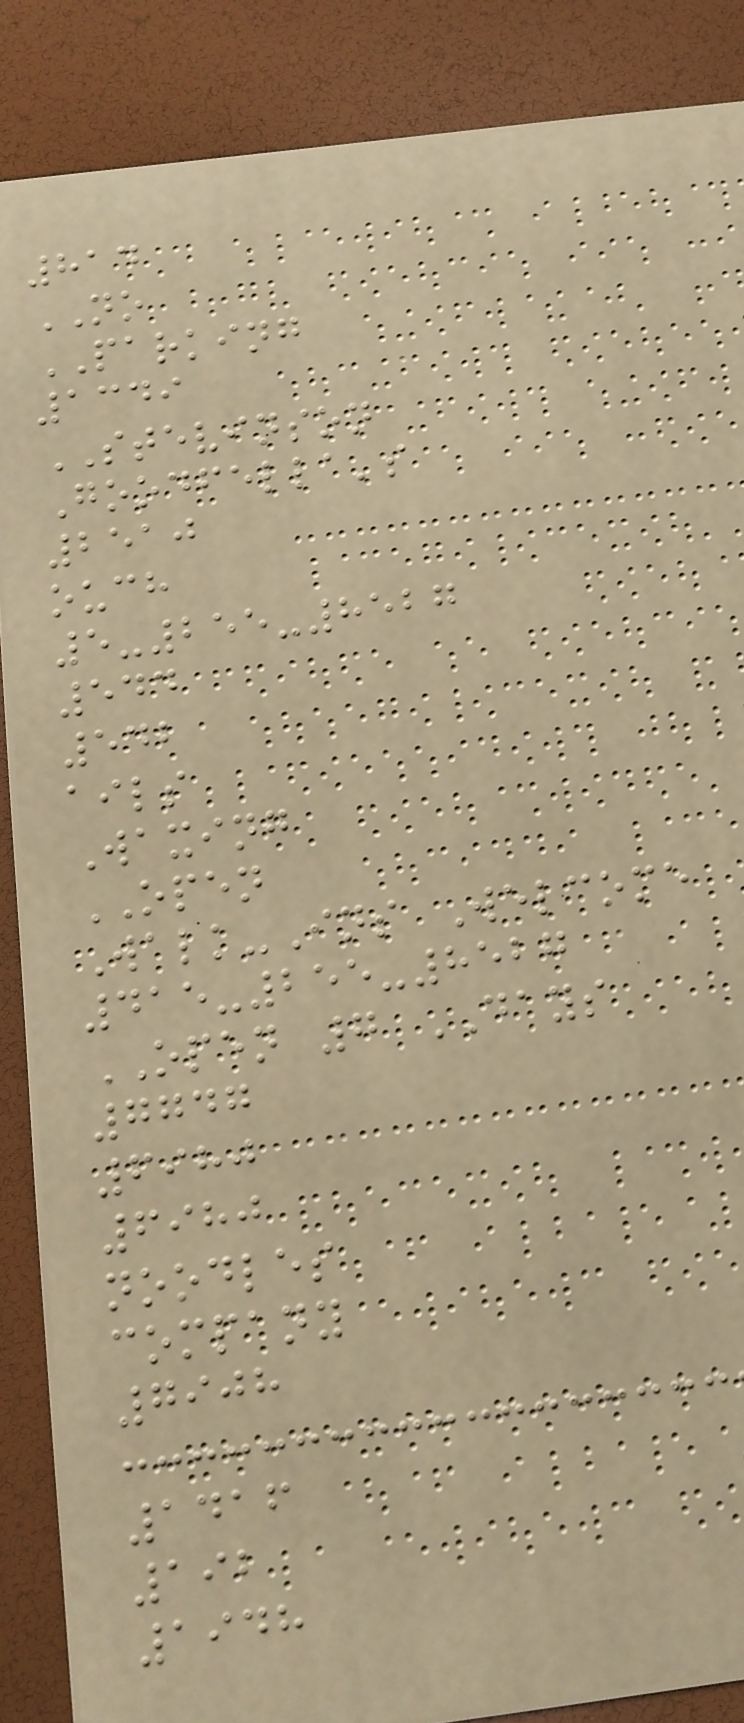814
NO
PARKING
1349
STEVINSON
Goodfella's
2510
ouch
5-255-8527
544
542
ails
Waxing
OPEN
Walk-Ins Welcome
415-255-8527
OPEN 7 DAYS
7747
6980
6980
noodles
company
7908
1416
192
1948
